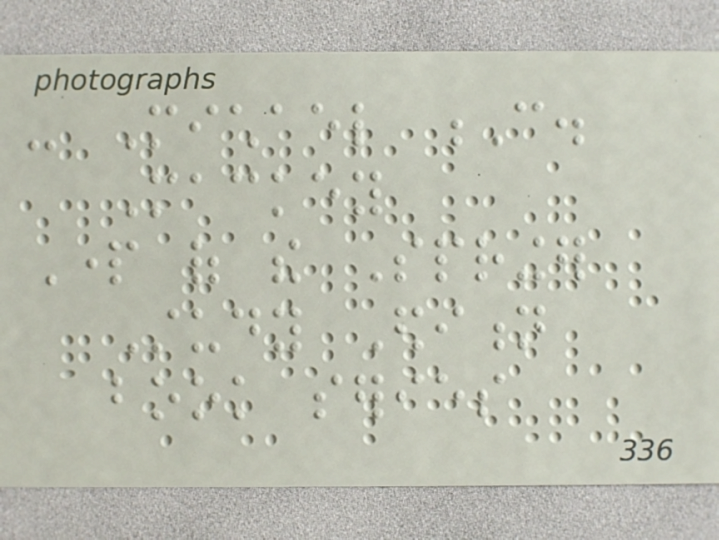- Michael C.
Mackey
Part of the Springer
Study Edition
book series
